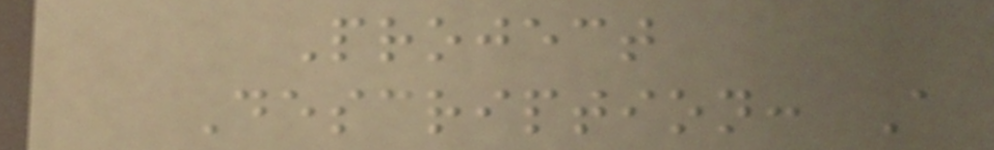Project
Description: A
